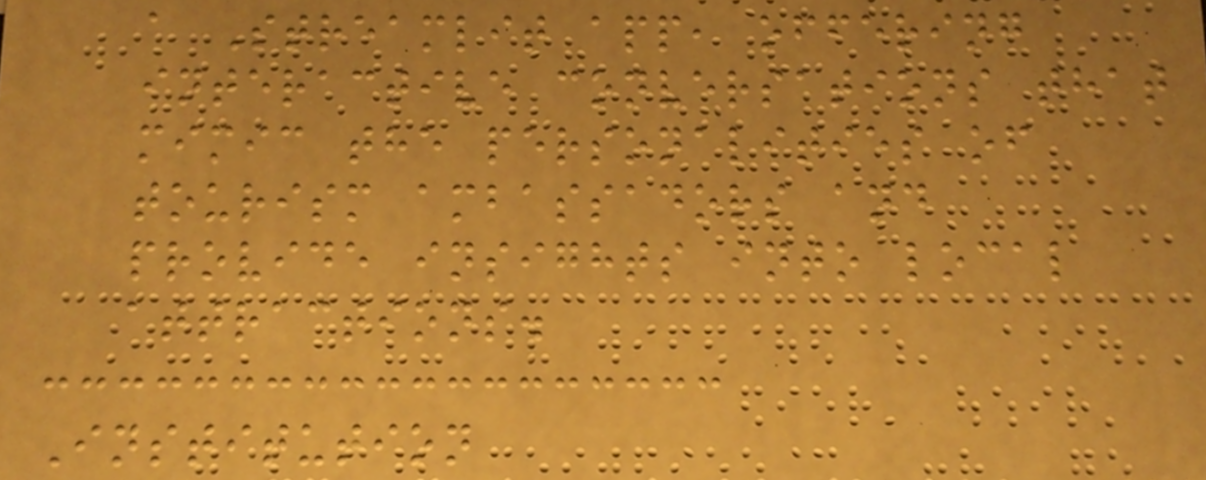a Streamlit app, offering
interactive conversations that
mimic the personalities of
tourism ambassadors and
provide insights into local
attractions.
Institution
